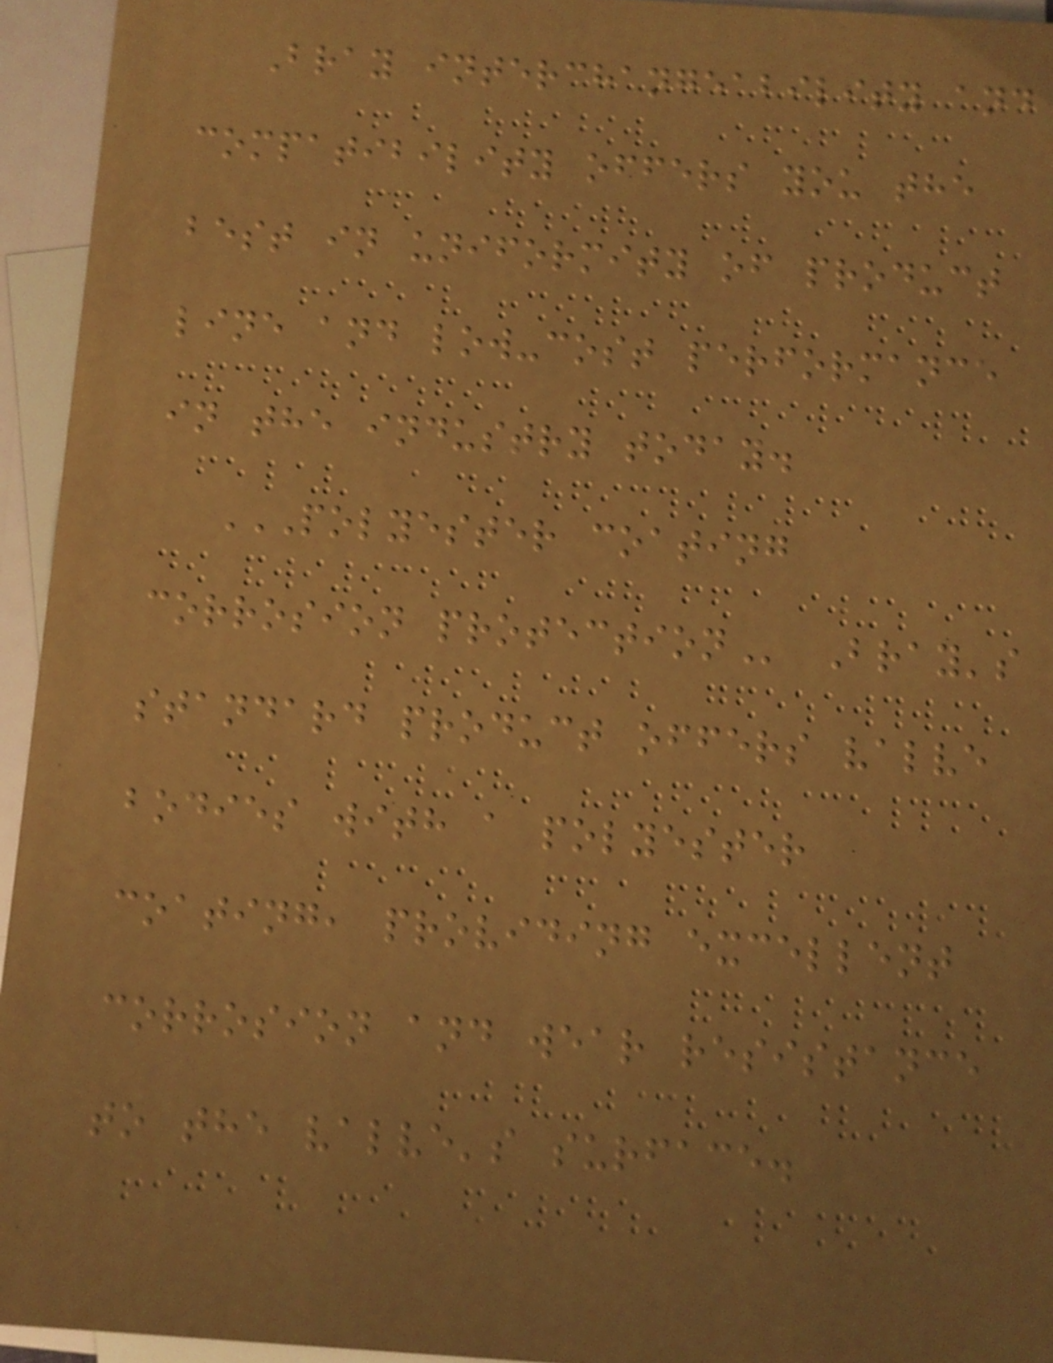Bray interchangeability and
compatibility offers you the
best in uniformity of product
line and low-cost performance
in the industry today.
POLYESTER COATING
CORROSION PROTECTION Bray's
standard product offers valve
bodies with a polyester
coating, providing excellent
corrosion and wear resistance
to the valve's surface.
